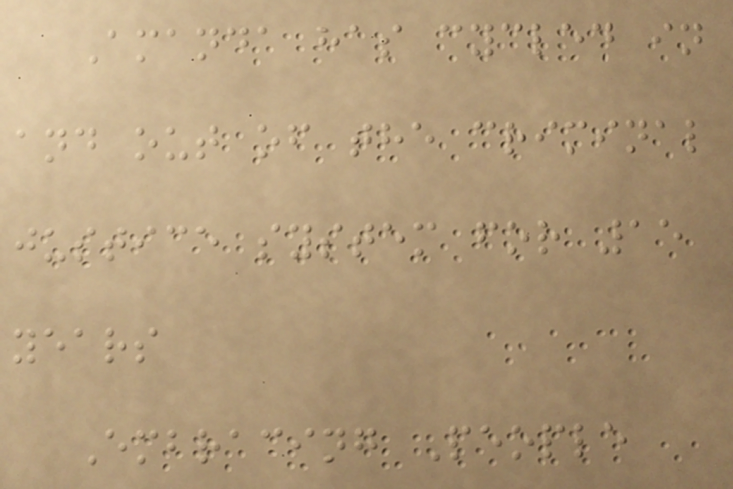Amanda has cycled in
and out of the criminal
justice system for 15
years
Embracing People
